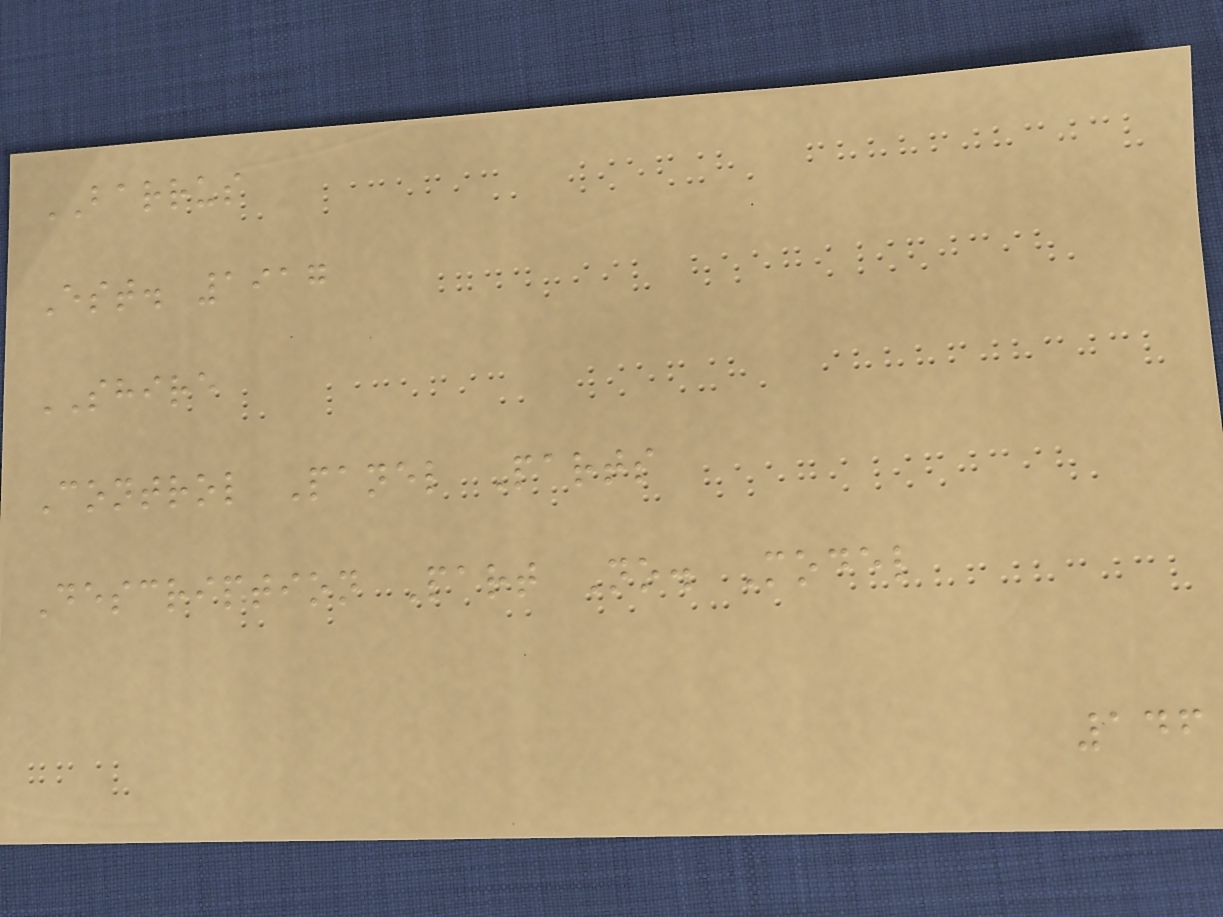BARRUS
Est. 1917
SHIRE
Control Panel Parts
Description Part No. Model
146
